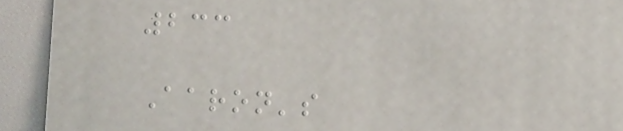233
Aaron's
